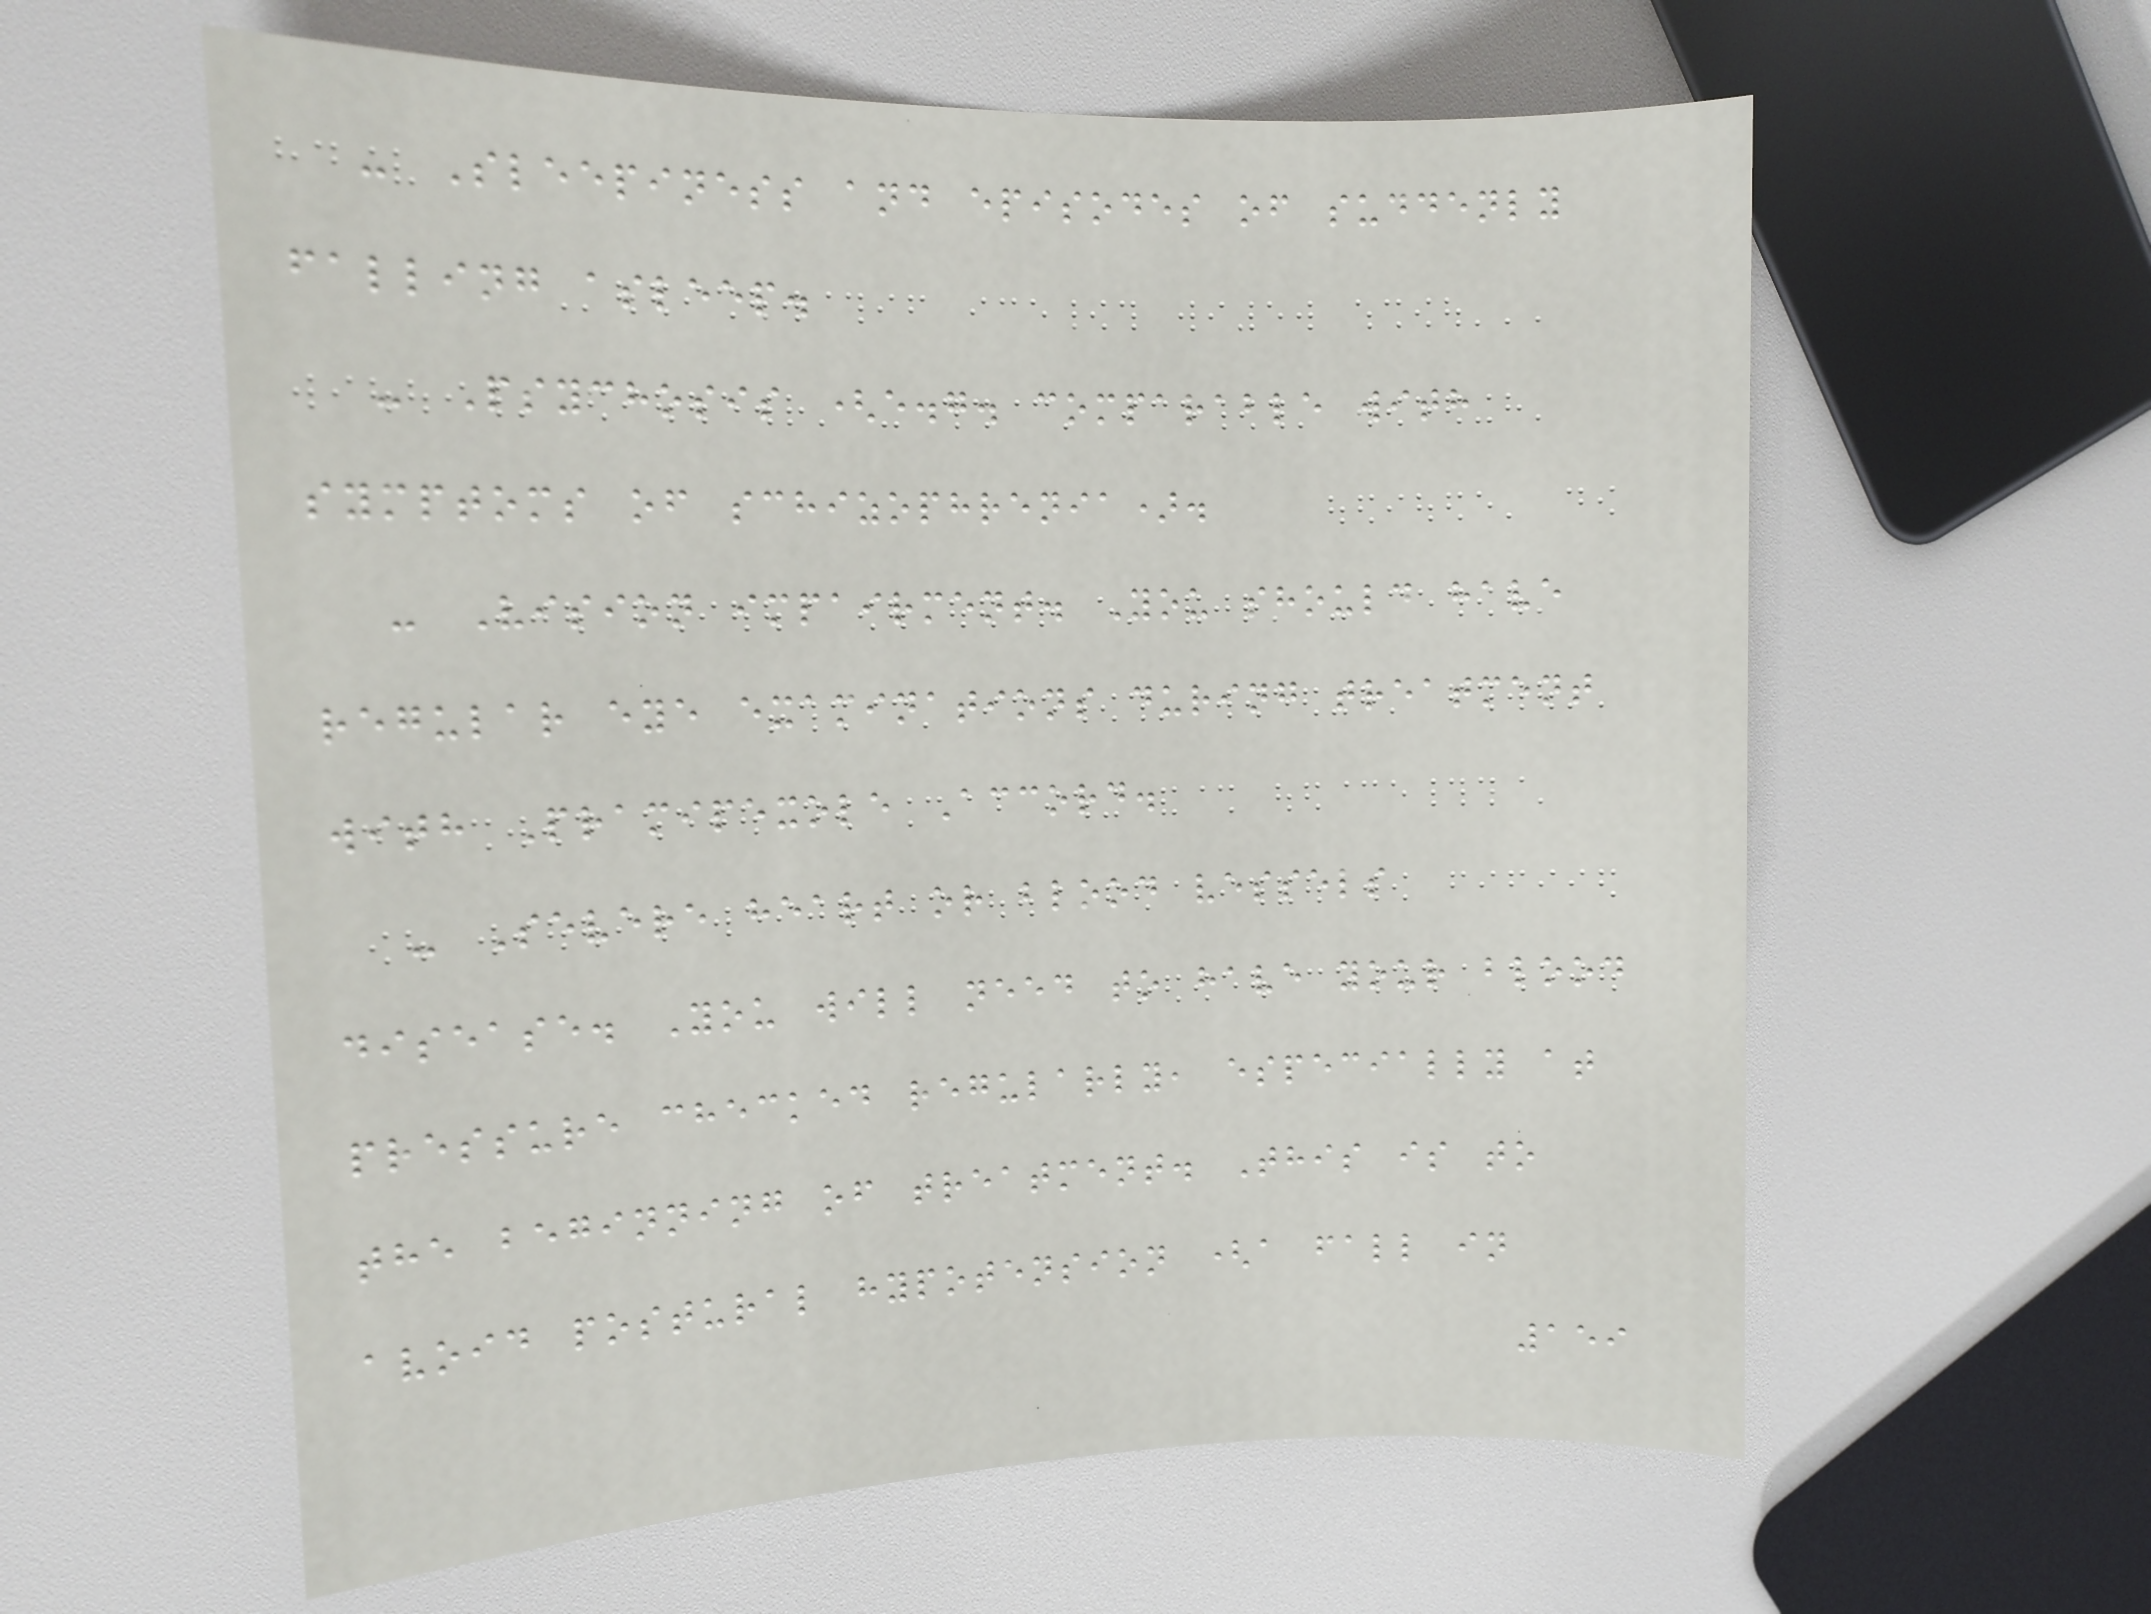- Sleepiness and episodes of suddenly
falling asleep.
- Psychosis (e.g. comparable with
symptoms of schizophrenia).
- Vision impairment. You should have
regular eye examinations during treatment
with Pramipexole Accord.
- Severe heart or blood vessels
disease. You will need to have your blood
pressure checked regularly, especially at
the beginning of treatment. This is to
avoid postural hypotension (a fall in
159
